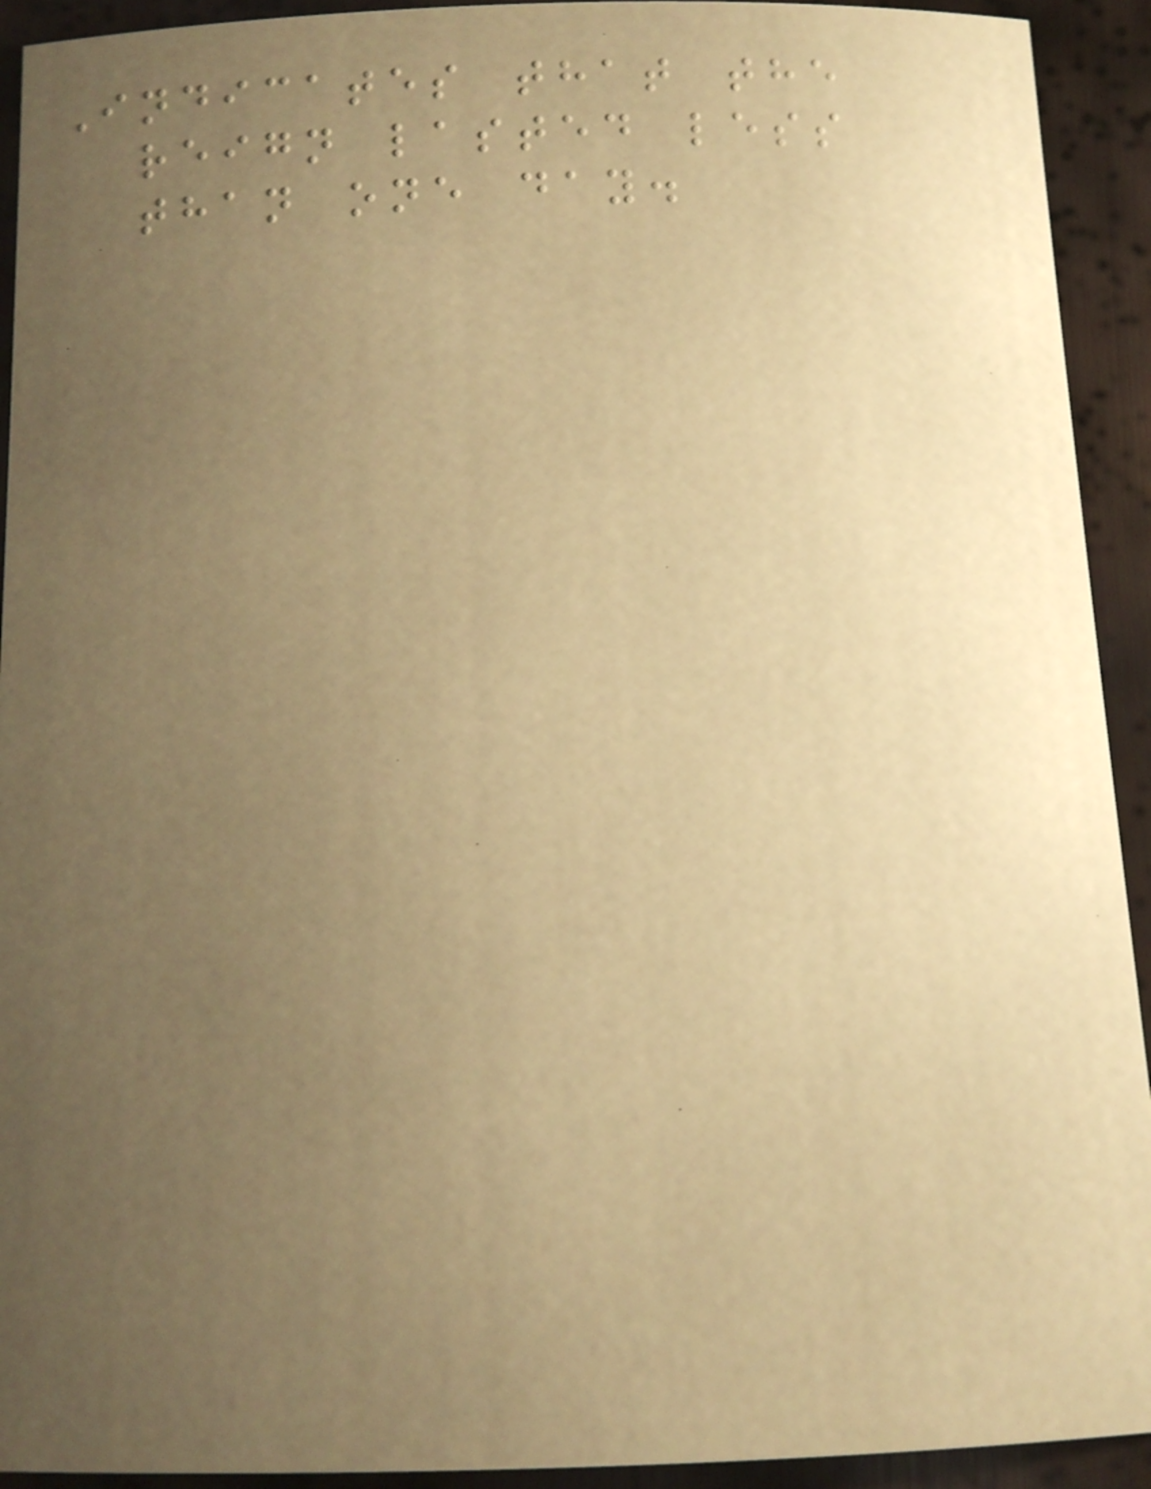Indicates that the
reign lasted less
than one day.
